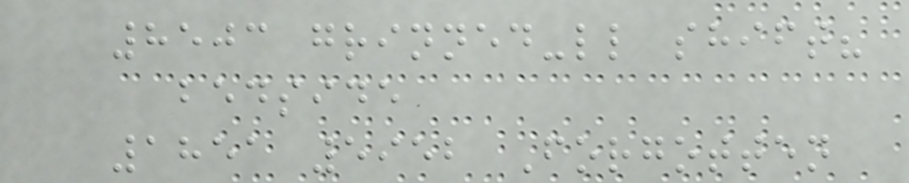8503 grinned-ll shift?
bedside
1851 5952 Forgotten
